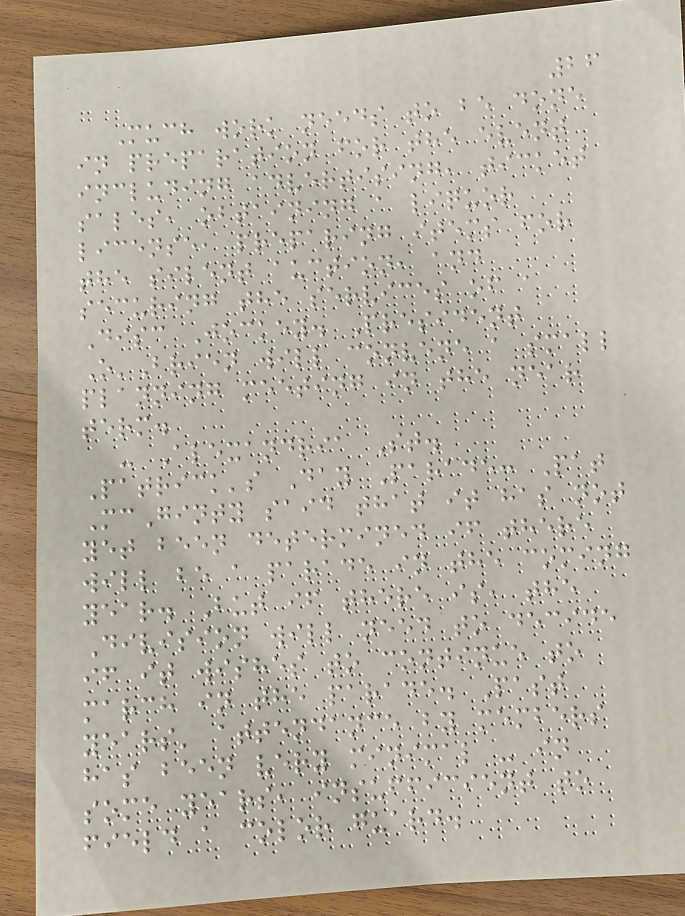26
Much work needs to be done
in preparation for the event
including advertising, ticket
sales, obtaining a liquor
license, preparing items for
the silent auction, and
securing the services of a
Disc Jockey. President
O'Brien will convene a small
planning meeting in the near
term.
- Alexandria St.
Patrick's Day Parade: Pat
McGinty said that it has not
yet been determined if there
will be a parade in the coming
year. But if there is, the
Division will need to decide
if it wishes to continue to
march in the parade. Past
years' attendance by members
has been very minimal - in
some years, insufficient to
field a color guard.
